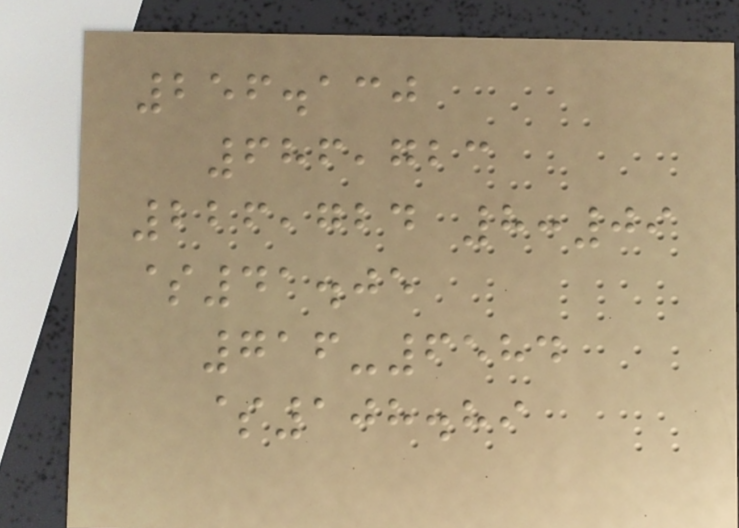256.130
686,723
226,724 8:09
$41.05
716-6584
$108.89
